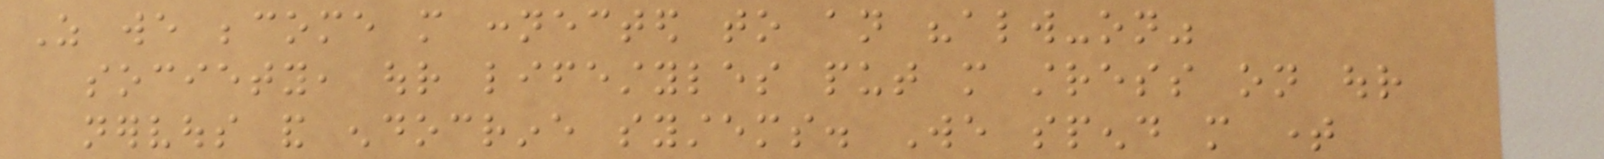As we become more connected to an "always-on"
society, our lifestyles put more stress on our
nervous and endocrine systems. We spend more time
